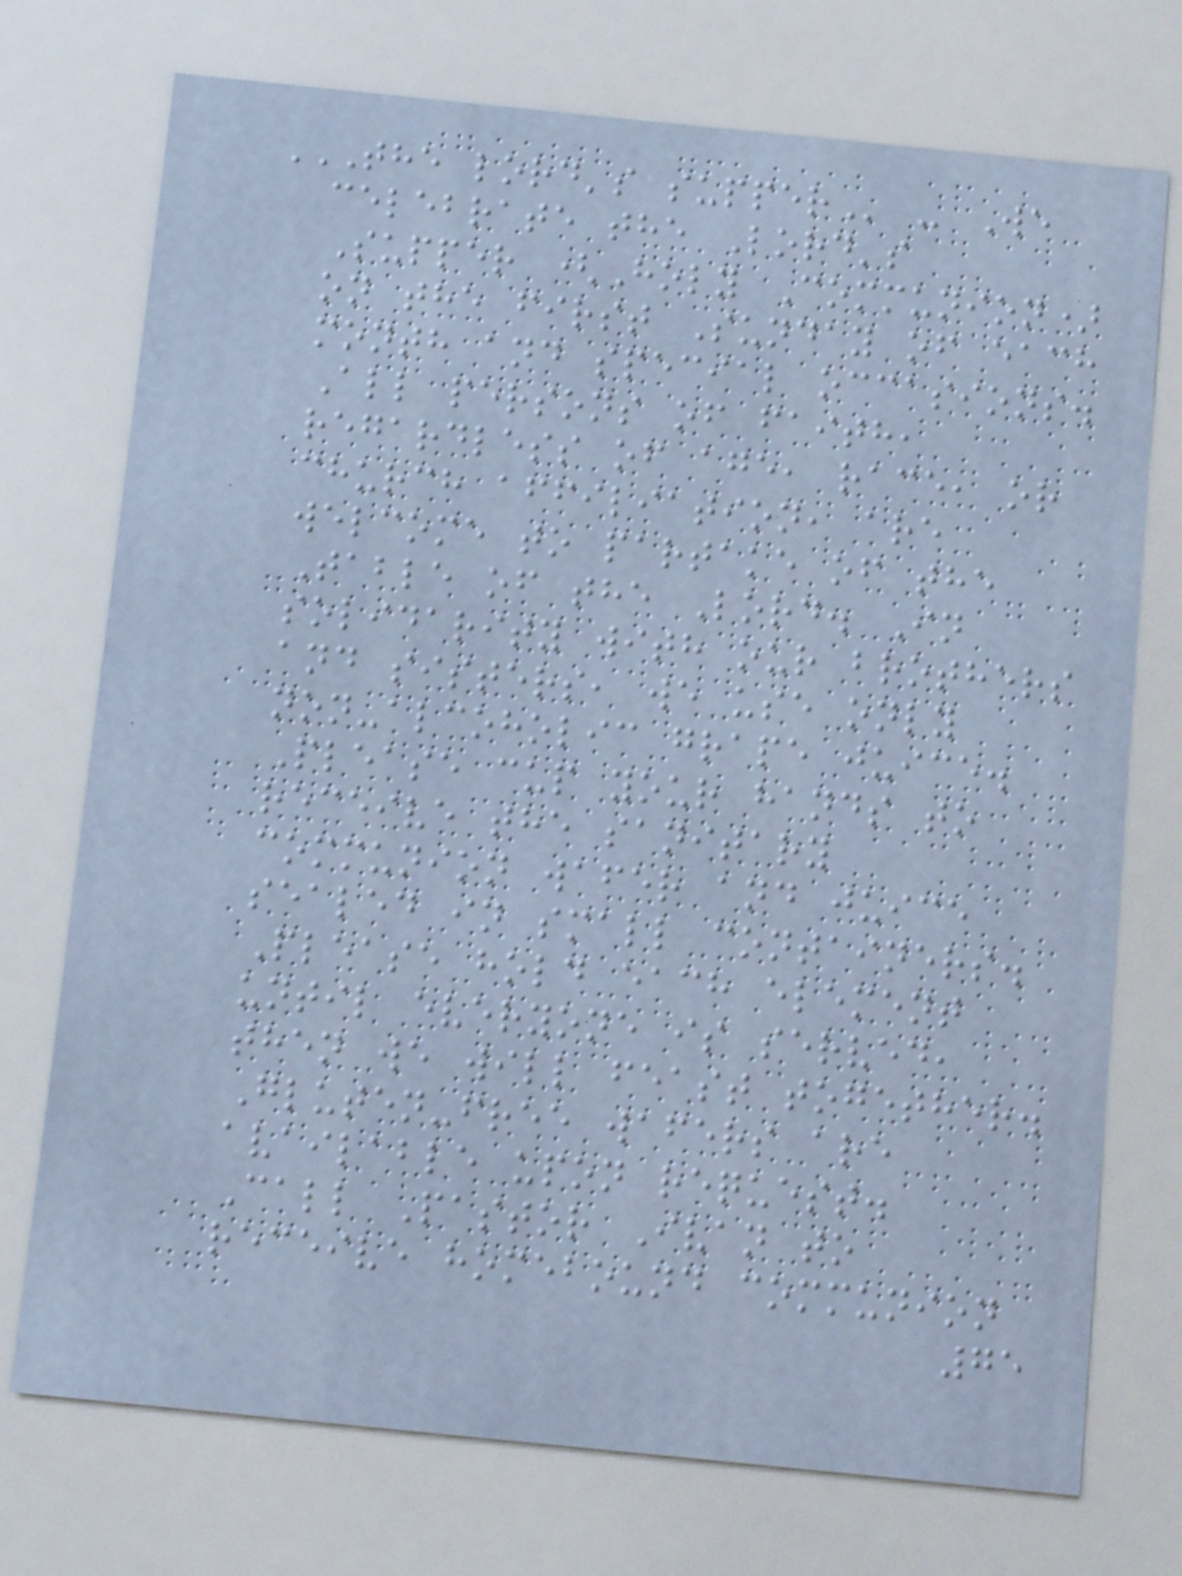THE LORD'S SUPPER - We
celebrate the Lord's
Supper (Holy Communion)
on the first Sunday of each
month and special occasions.
All persons of faith,
regardless of age, race, or
church affiliation, are
welcome to partake of the
Table of the Lord. In
solidarity with our brothers
and sisters, we use only
non-alcoholic grape juice.
Please cup your hands to
receive the sanitary
communion wafer and juice
sealed in small containers.
Please hold each element
until everyone is served,
then we will feast together.
Gluten-free wafers are
available upon request.
Call Pastor Ivan to
receive homebound communion
75
